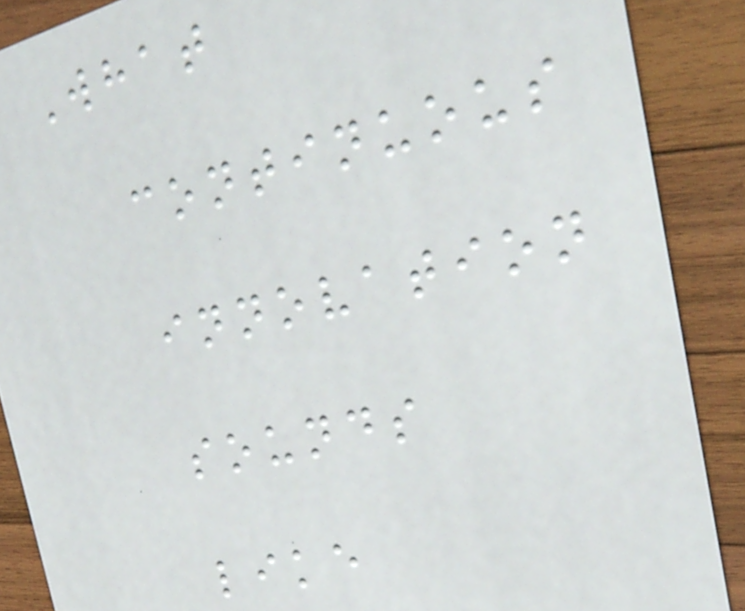What
continuous
innovation
sounds
like
